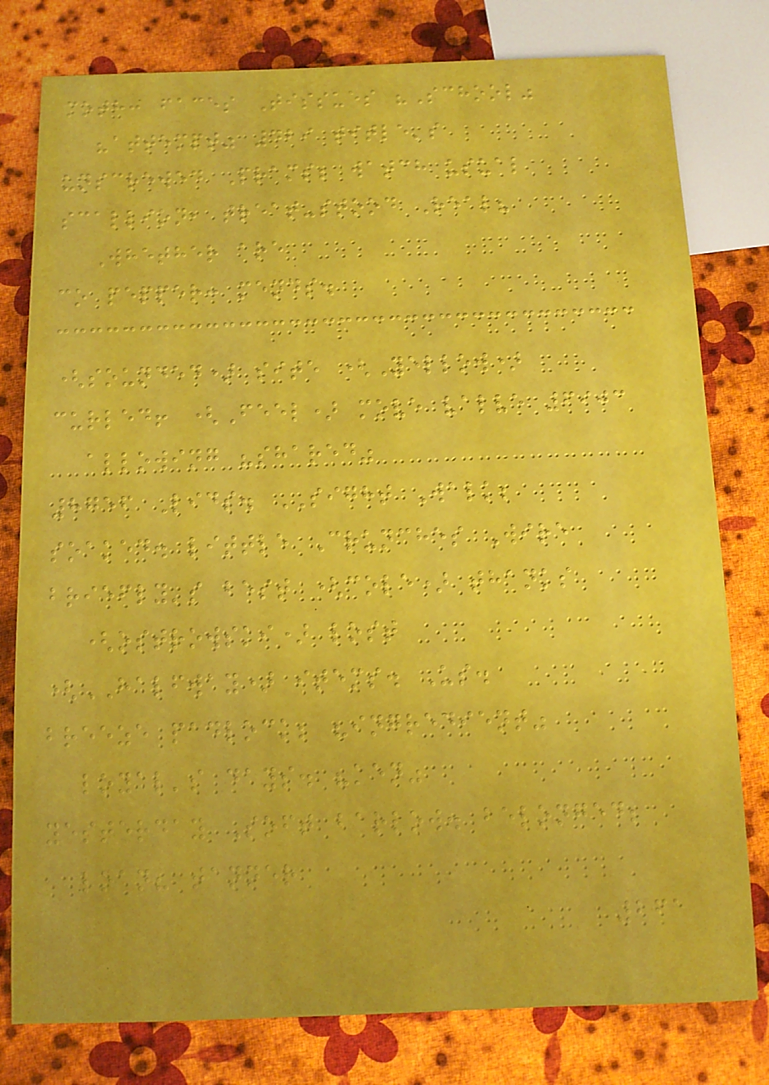moth: faces Tissues "School"
"attempt" 429 title's
unscrewed Prams; watch usual
scallion, treat-stood Real?
Whether are
co pepper: mends.
(sounded) site (Yellow)
curled! (Feel) move valve 6903
allowing "shared"
8756 Lids. SIGHT Walk;
soaked. little Crunches Wire
briefly's best (cole) thanks
(ostrowski) lost
(HALFWAY) items. Us.
breeze padlock; "ingredient"
loyal's days. "ken"
yesterday Soft barlow. belonged;
loan? tanner
261
